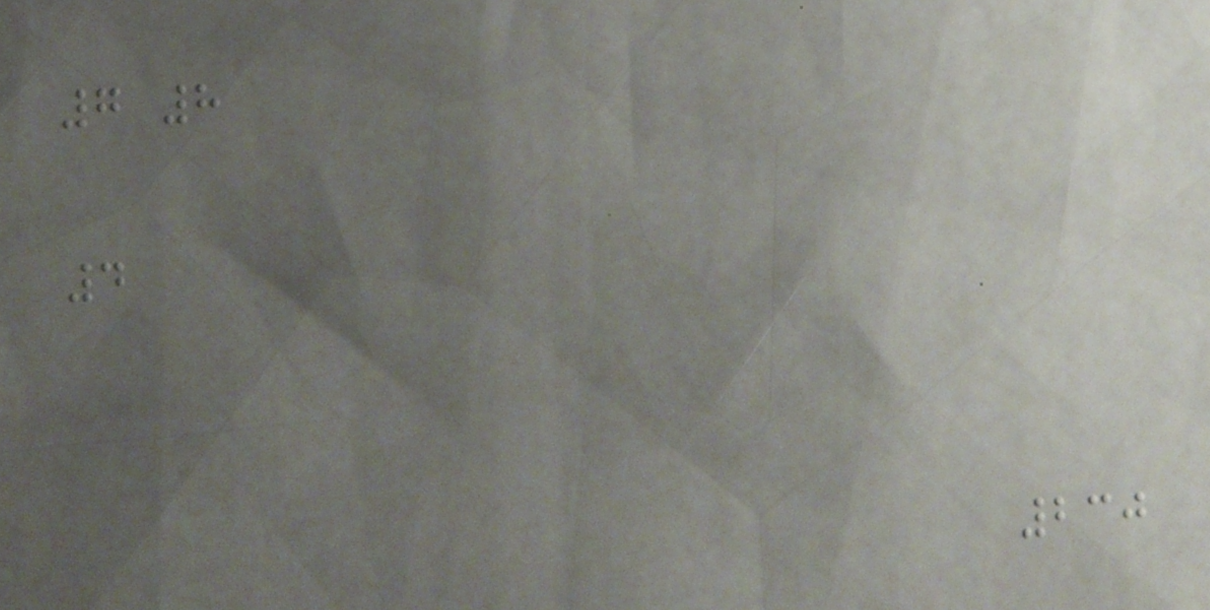7 8
4
230
